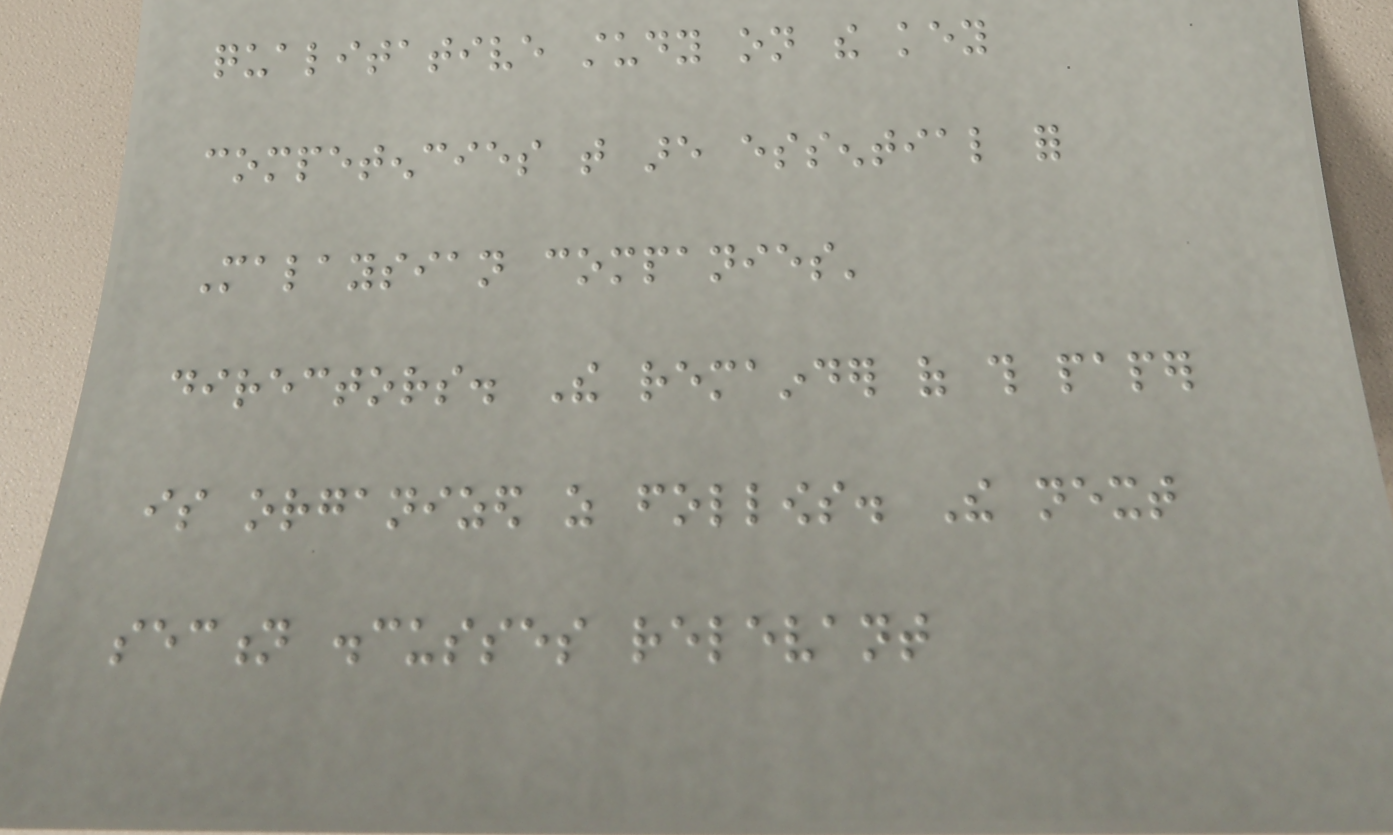qualitative study on the key
competencies that are essential for
Malaysian companies'
directors. The remainder of this paper
is organized as follows. The next
section discusses relevant
